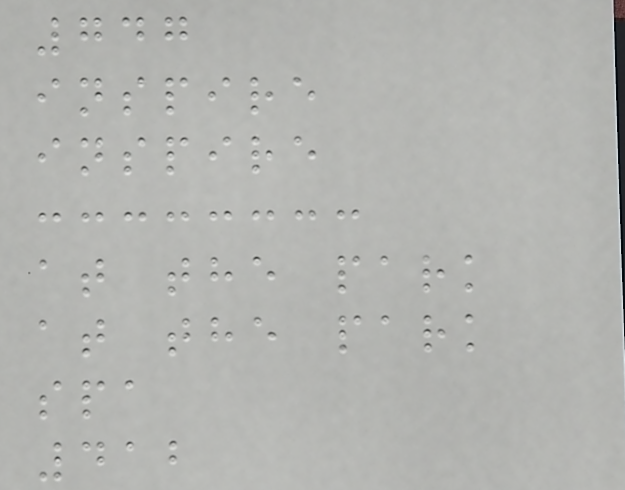747
inspire
inspire
at the park
at the park
spa
412
